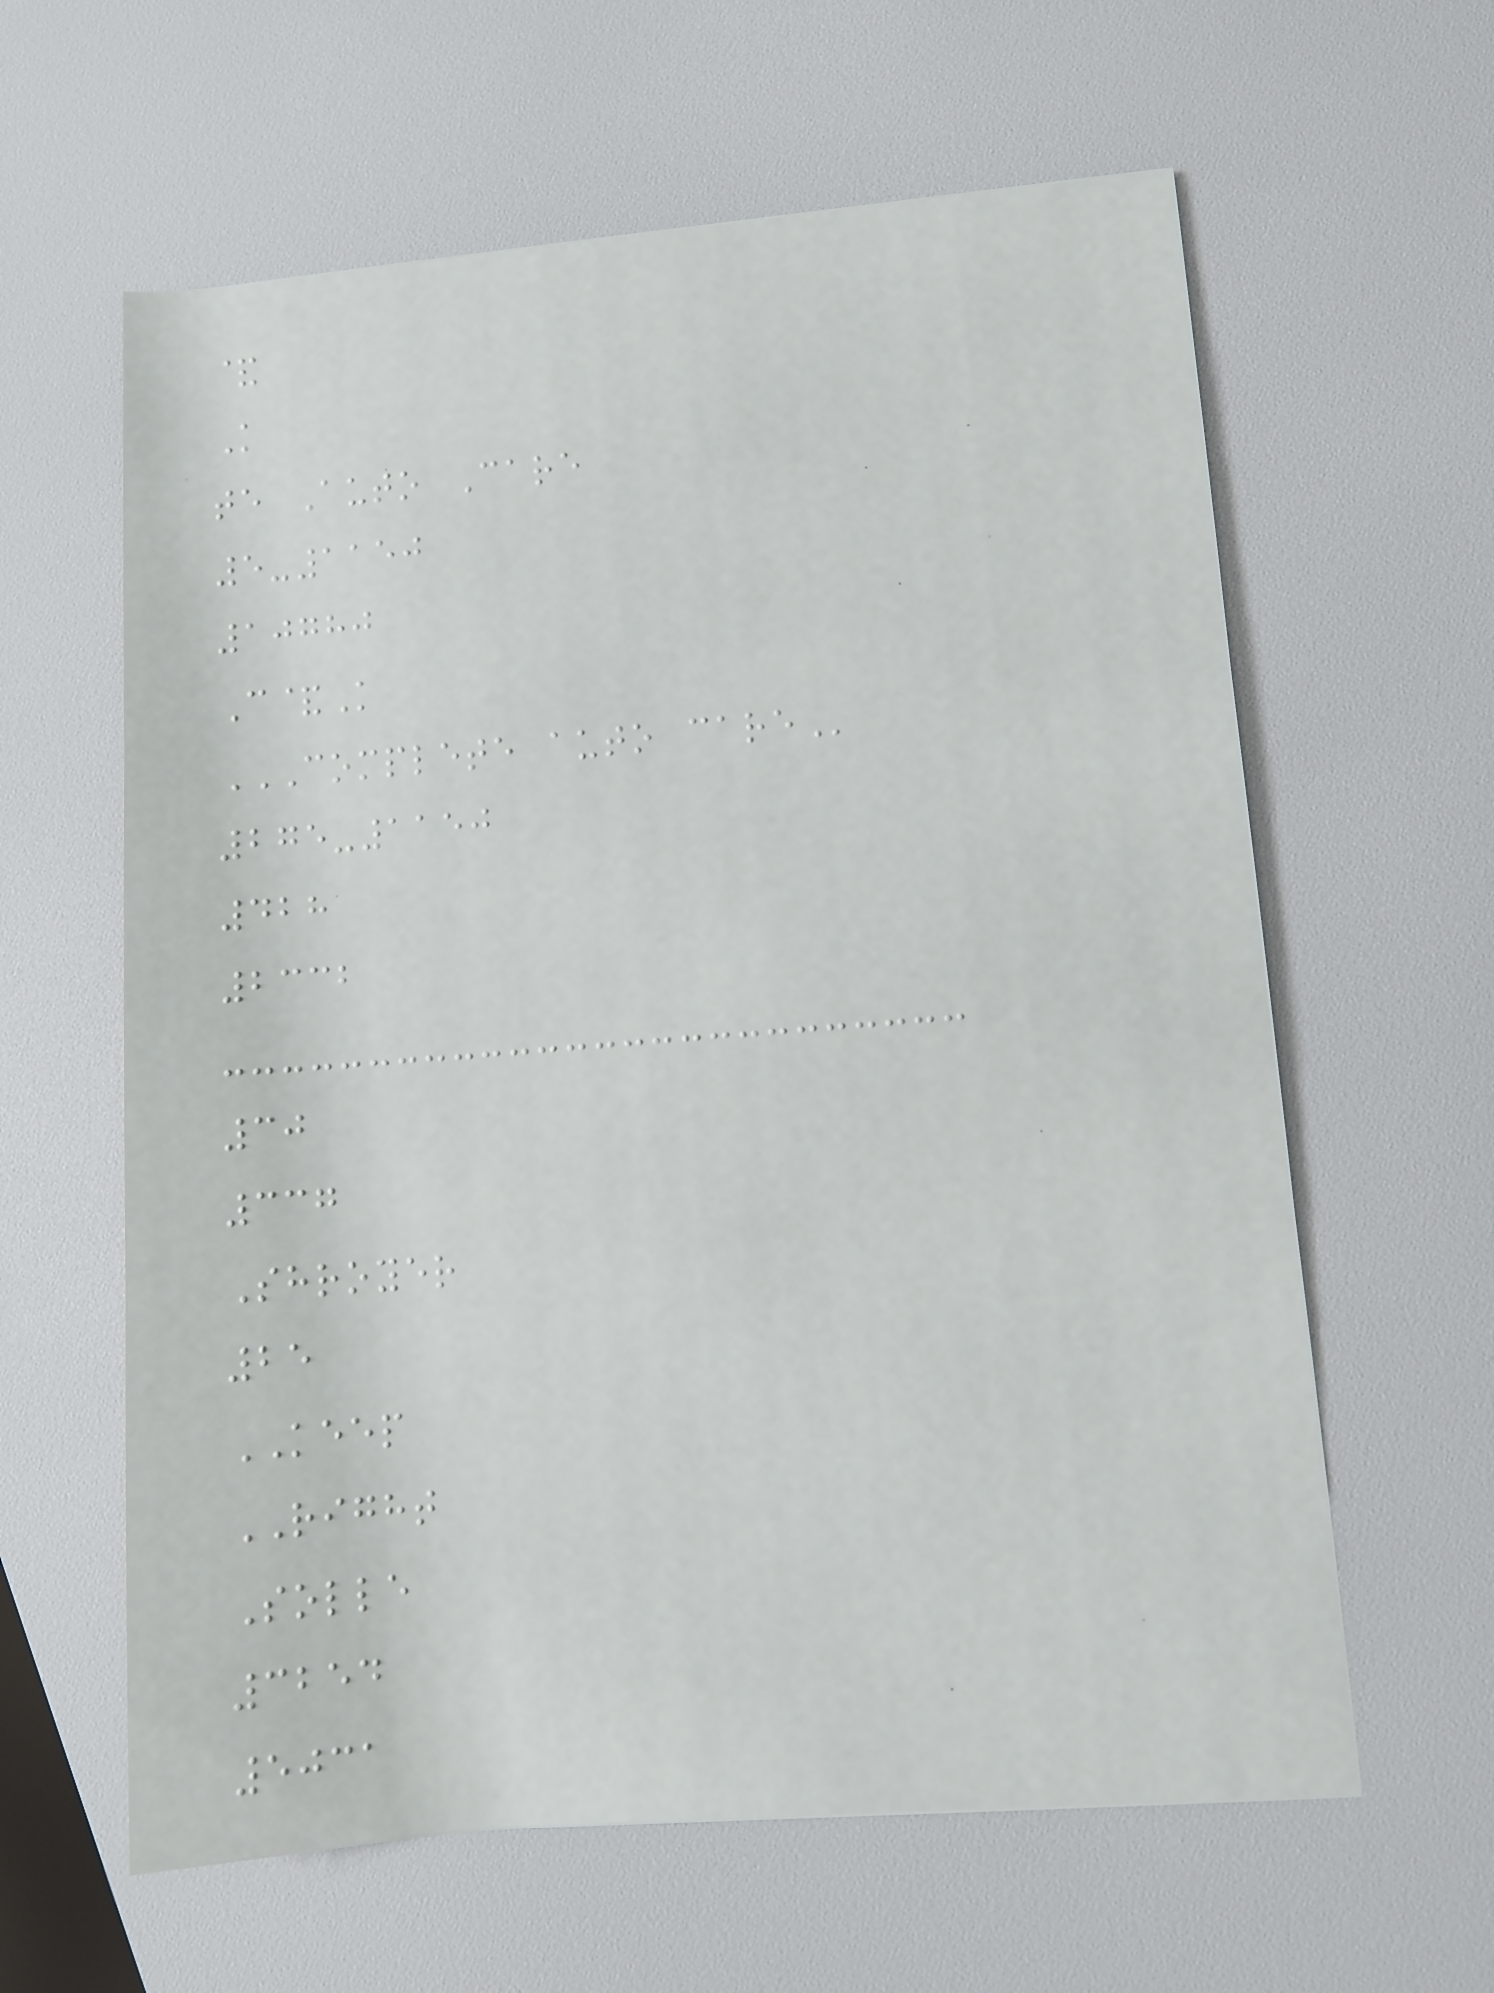&
K
te Auto Care
5-1150
10780
C&K
COMPLETE AUTO CARE
275-1150
428
2332
30
337
Shroyer
25
KEEP
RIGHT
Solle
3254
5031
